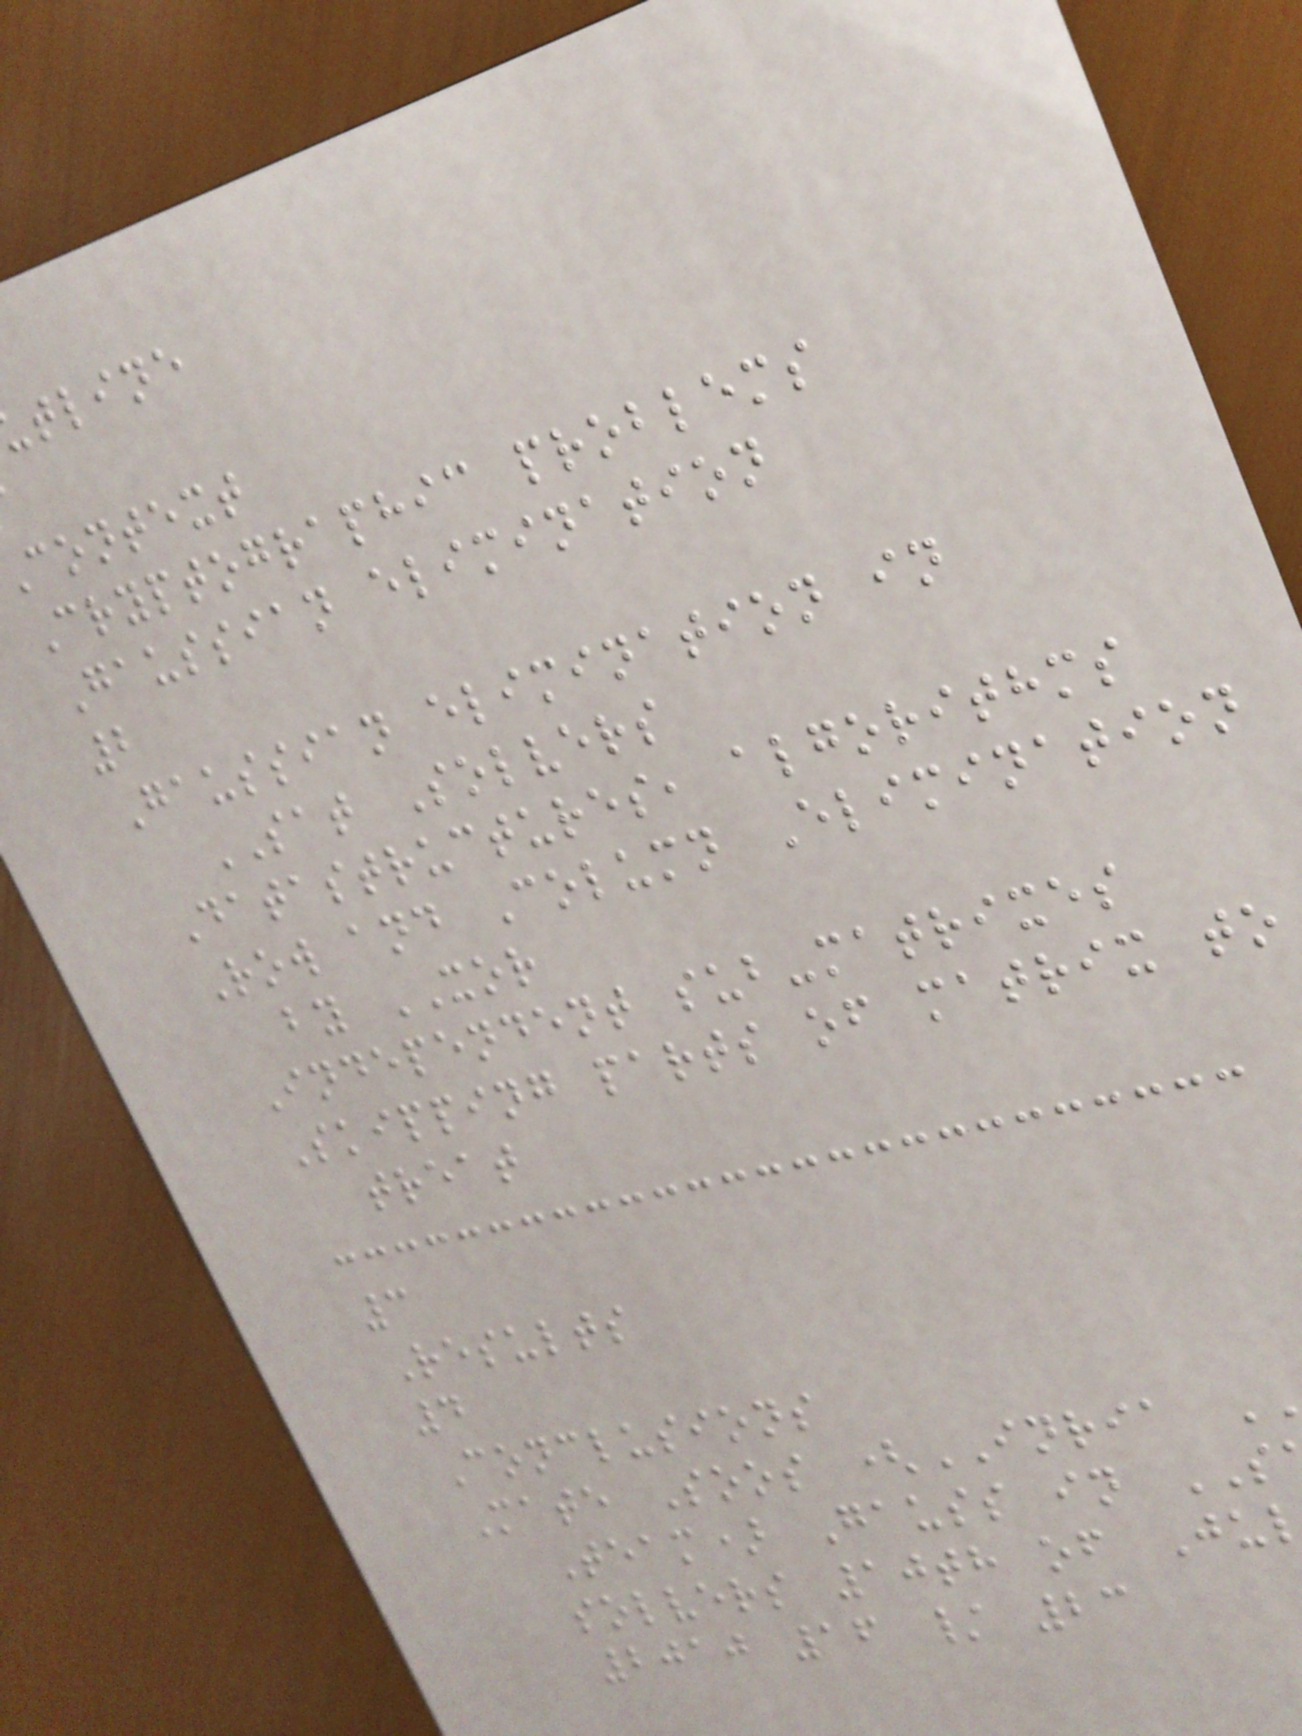tline
context
Cryptographic problems
Gaussian elimination
2
Gaussian elimination in
SAT Solvers
Datastructures, algorithms
Row and Column Elimination
by XOR
Independent sub-matrixes
Skipping parts of matrix to
treat
3
Results
4
Conclusions
Mate Soos (INRIA
Team) Gauss in
solvers 10th of Ju
2010 16 / 23
